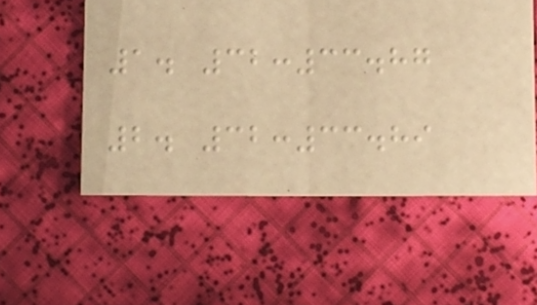1. 32:33.87
2. 32:33.89
